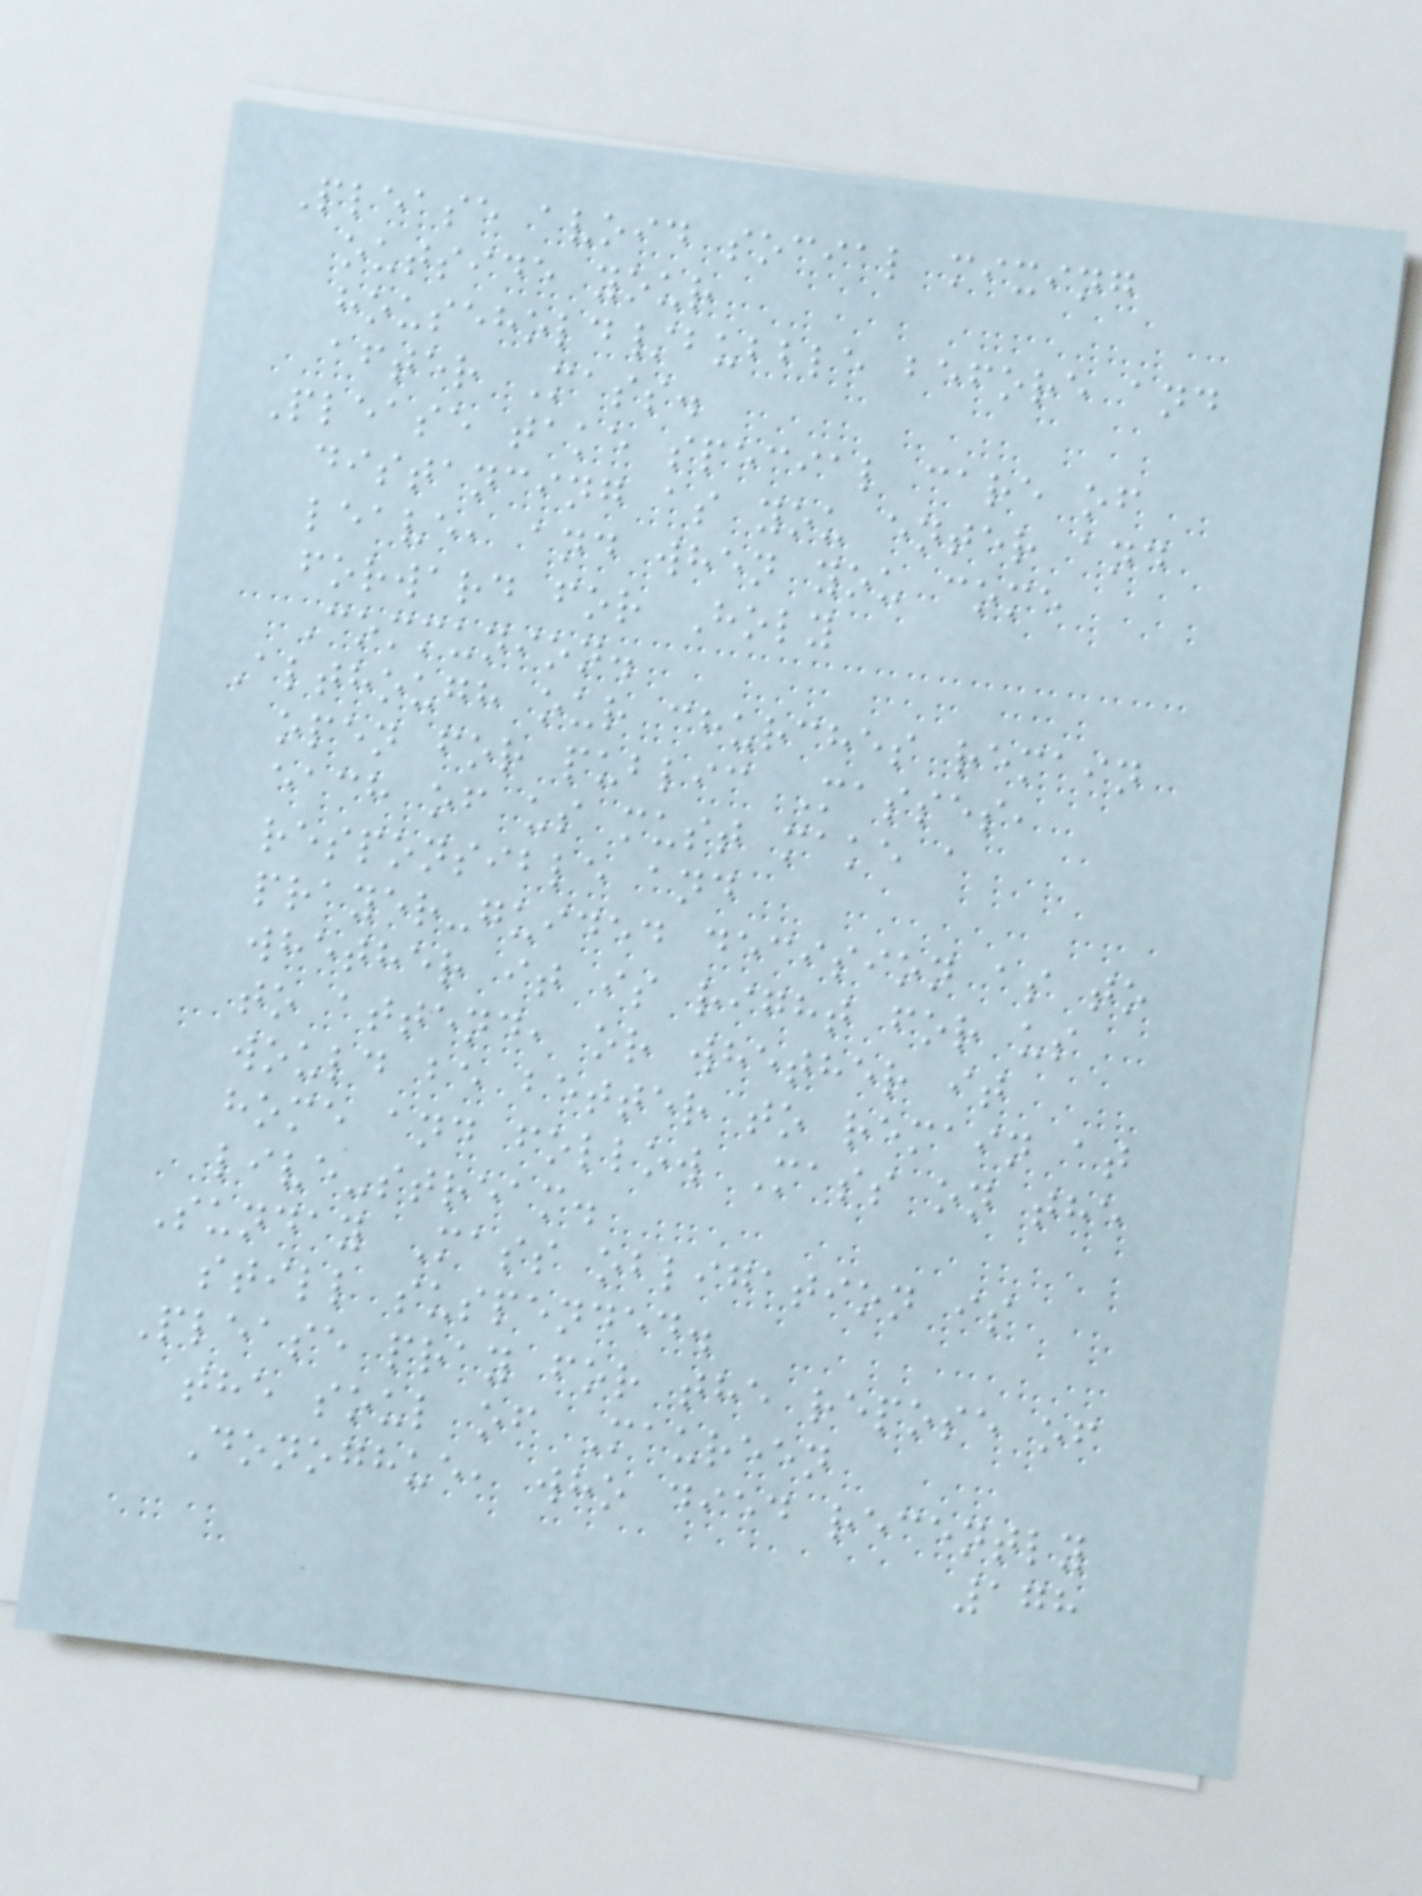Please avoid social mixing
outside your
household/bubble before and
after Mass.
Please take special care of
distancing as you enter and
leave, and when you come
forward for Holy
Communion.
Although our churches remain
open for public Masses,
each of us must make a
responsible and
prayer-guided decision as to
whether it is right for us
to attend, or whether it
would be better to remain at
home and follow Mass on the
live-stream.
Sunday Mass obligation is
still suspended.
Please pray for the repose of
the soul of Maureen
Donoghue, who died recently
178
